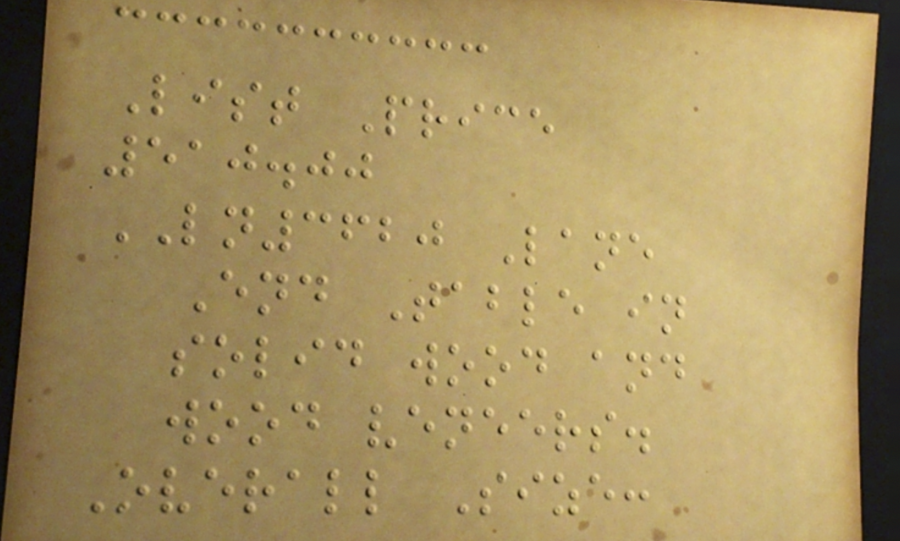List Price
510.00
LN3620 Lane
End Table in
solid wood and
wood veneers.
Overall Size:
